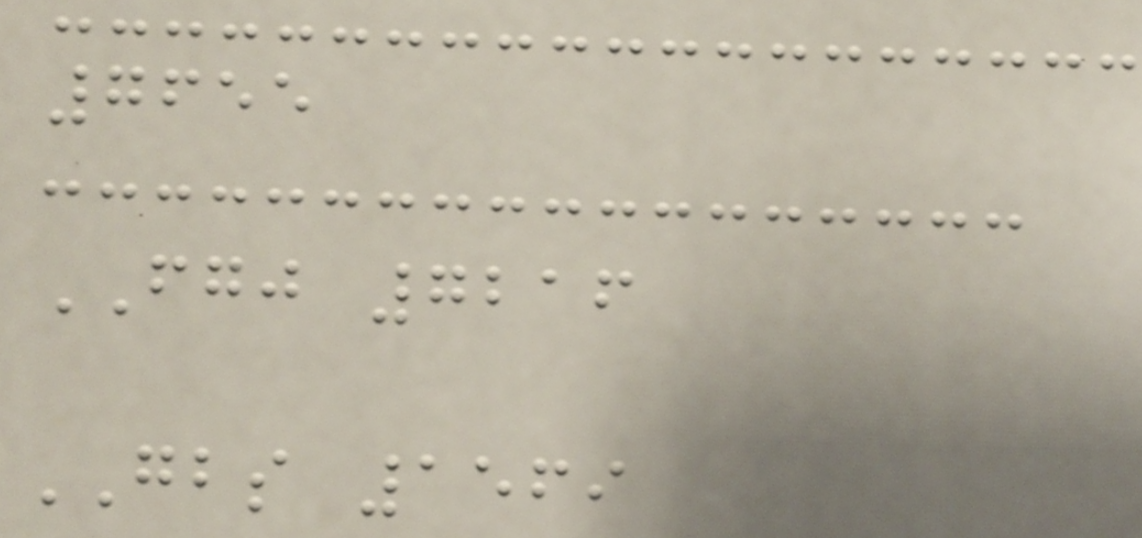7655
FGJ 7216
GBS 1569
